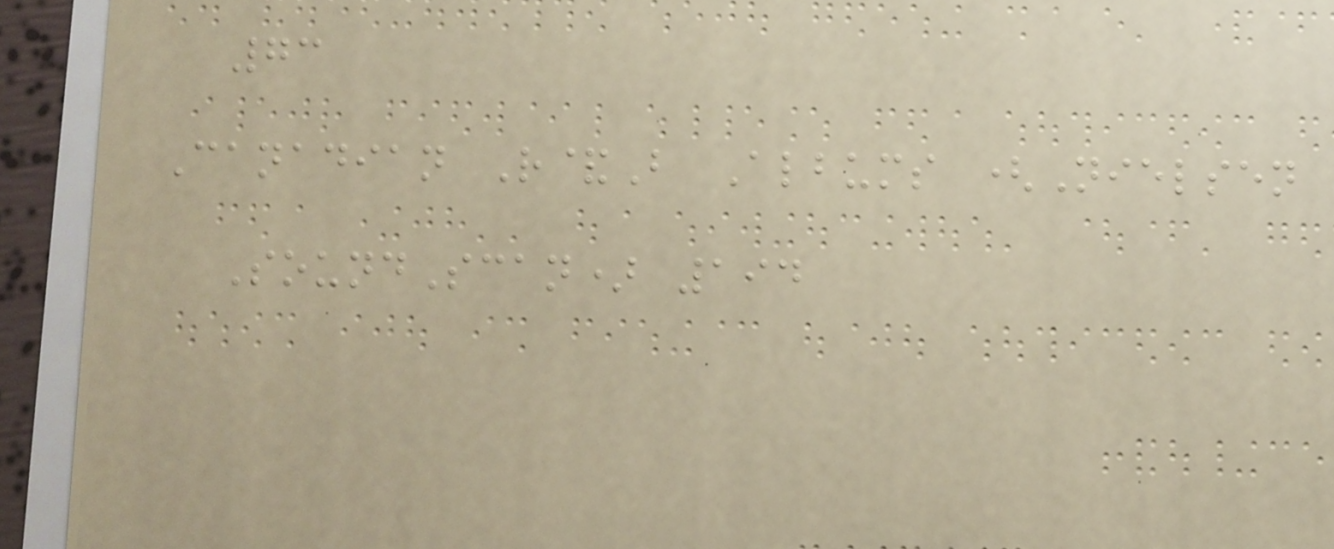73
Canadian R&B Albums (Nielsen
SoundScan) 194
